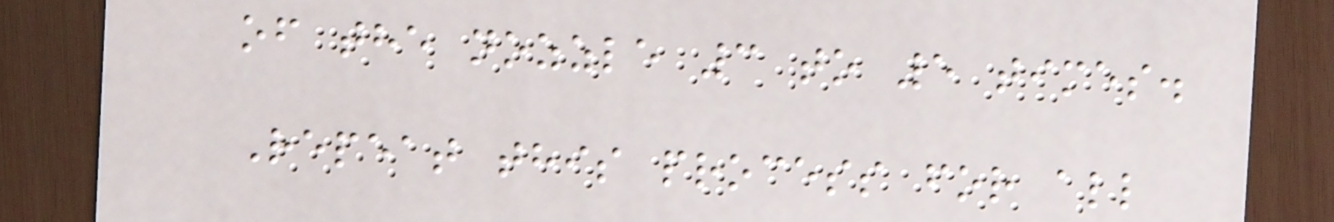of the nozzle 3 to 5 times.
Repeat this process for all
